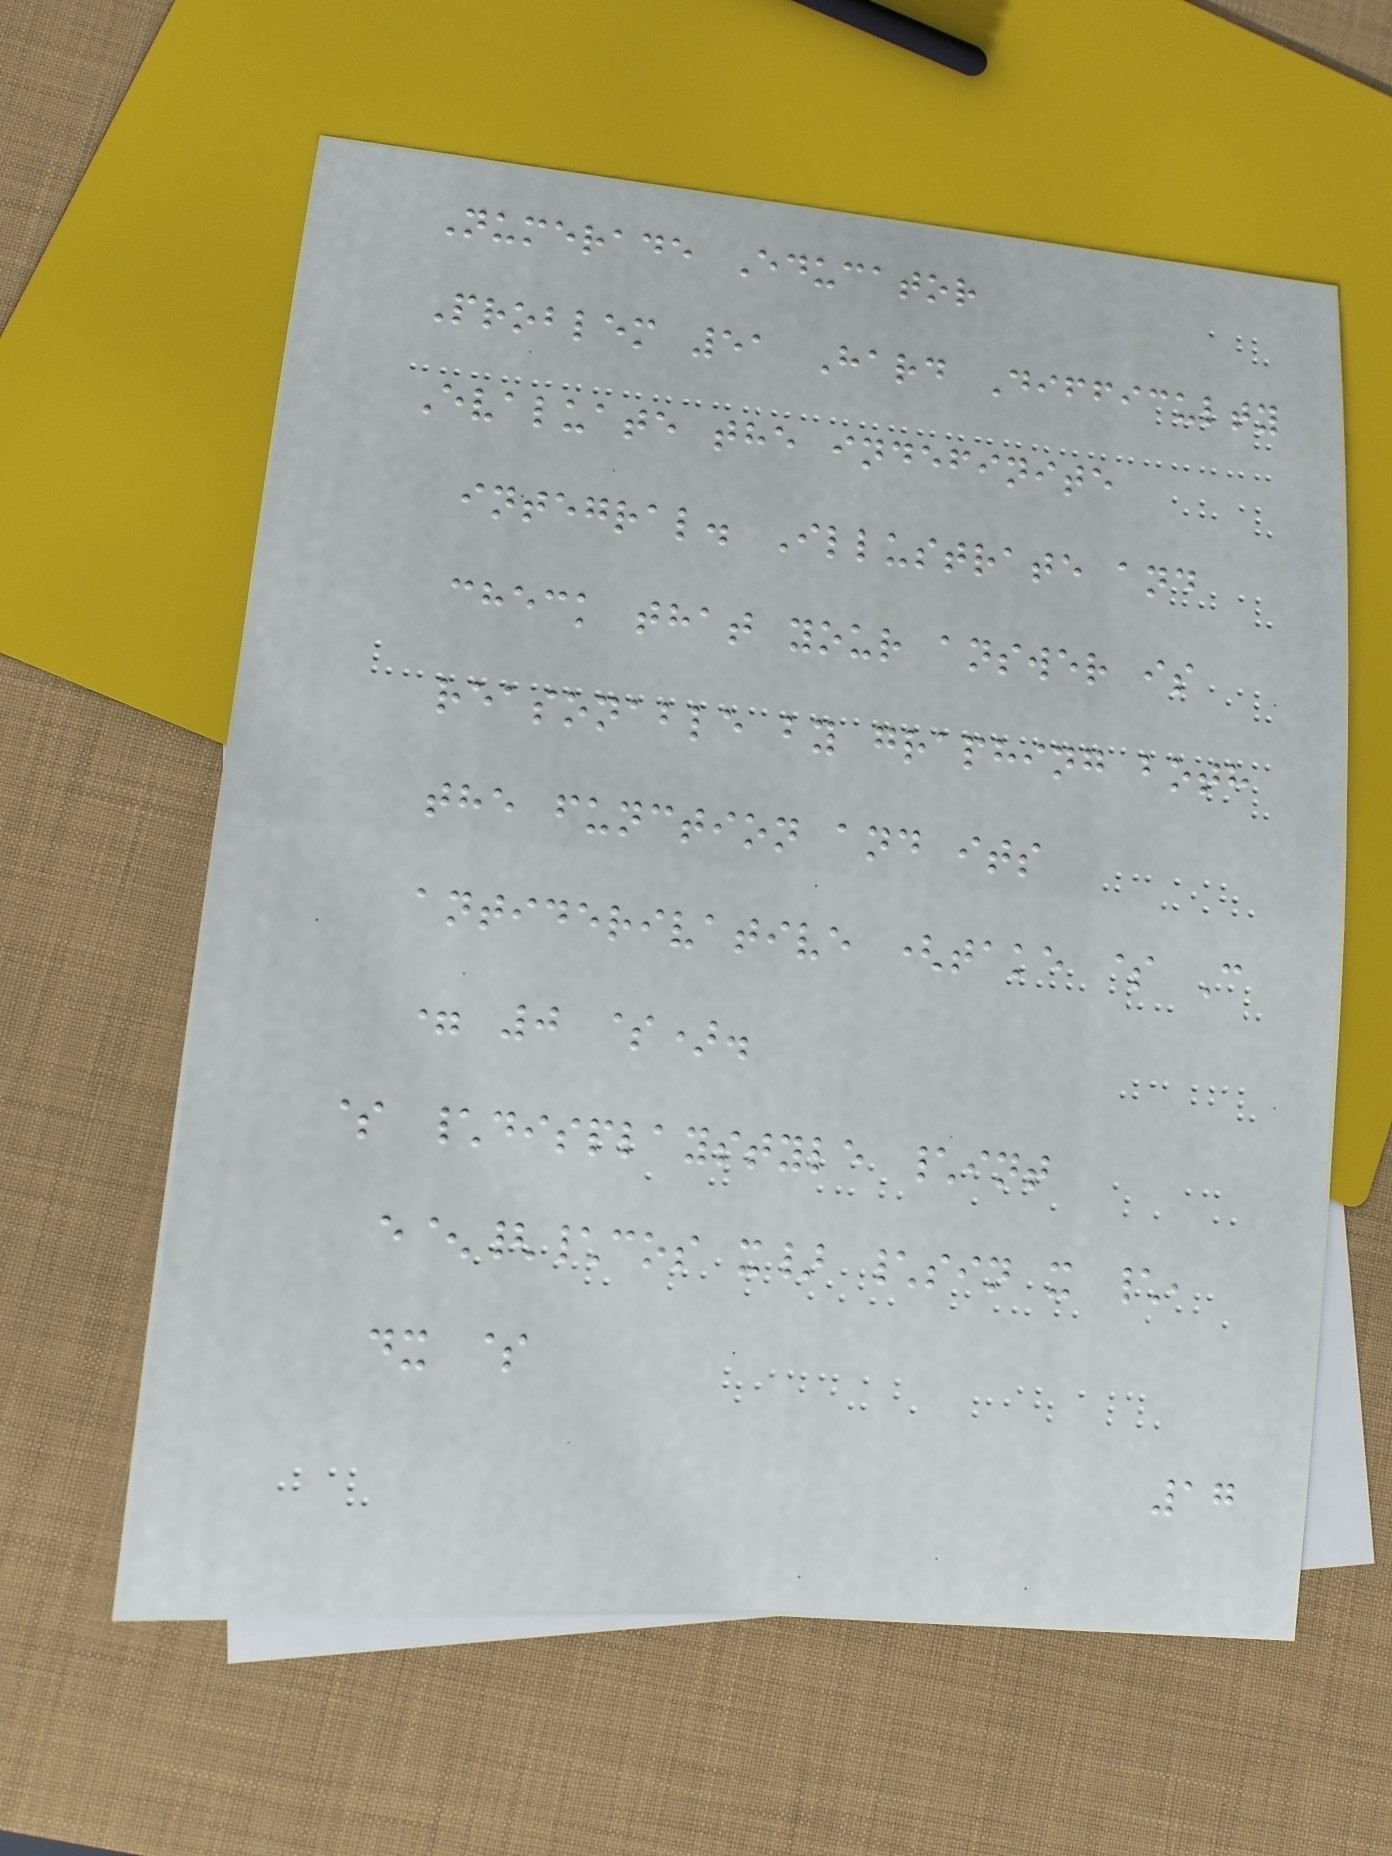Numerade Educator
Problem 51 Hard Difficulty
Evaluate the indefinite
integral. Illustrate and
check that your answer is
reasonable by graphing both
the function and its
antiderivative (take $ C
= 0 $).
$ \displaystyle \int
e^{\cos x} \sin x \,
dx $
17
